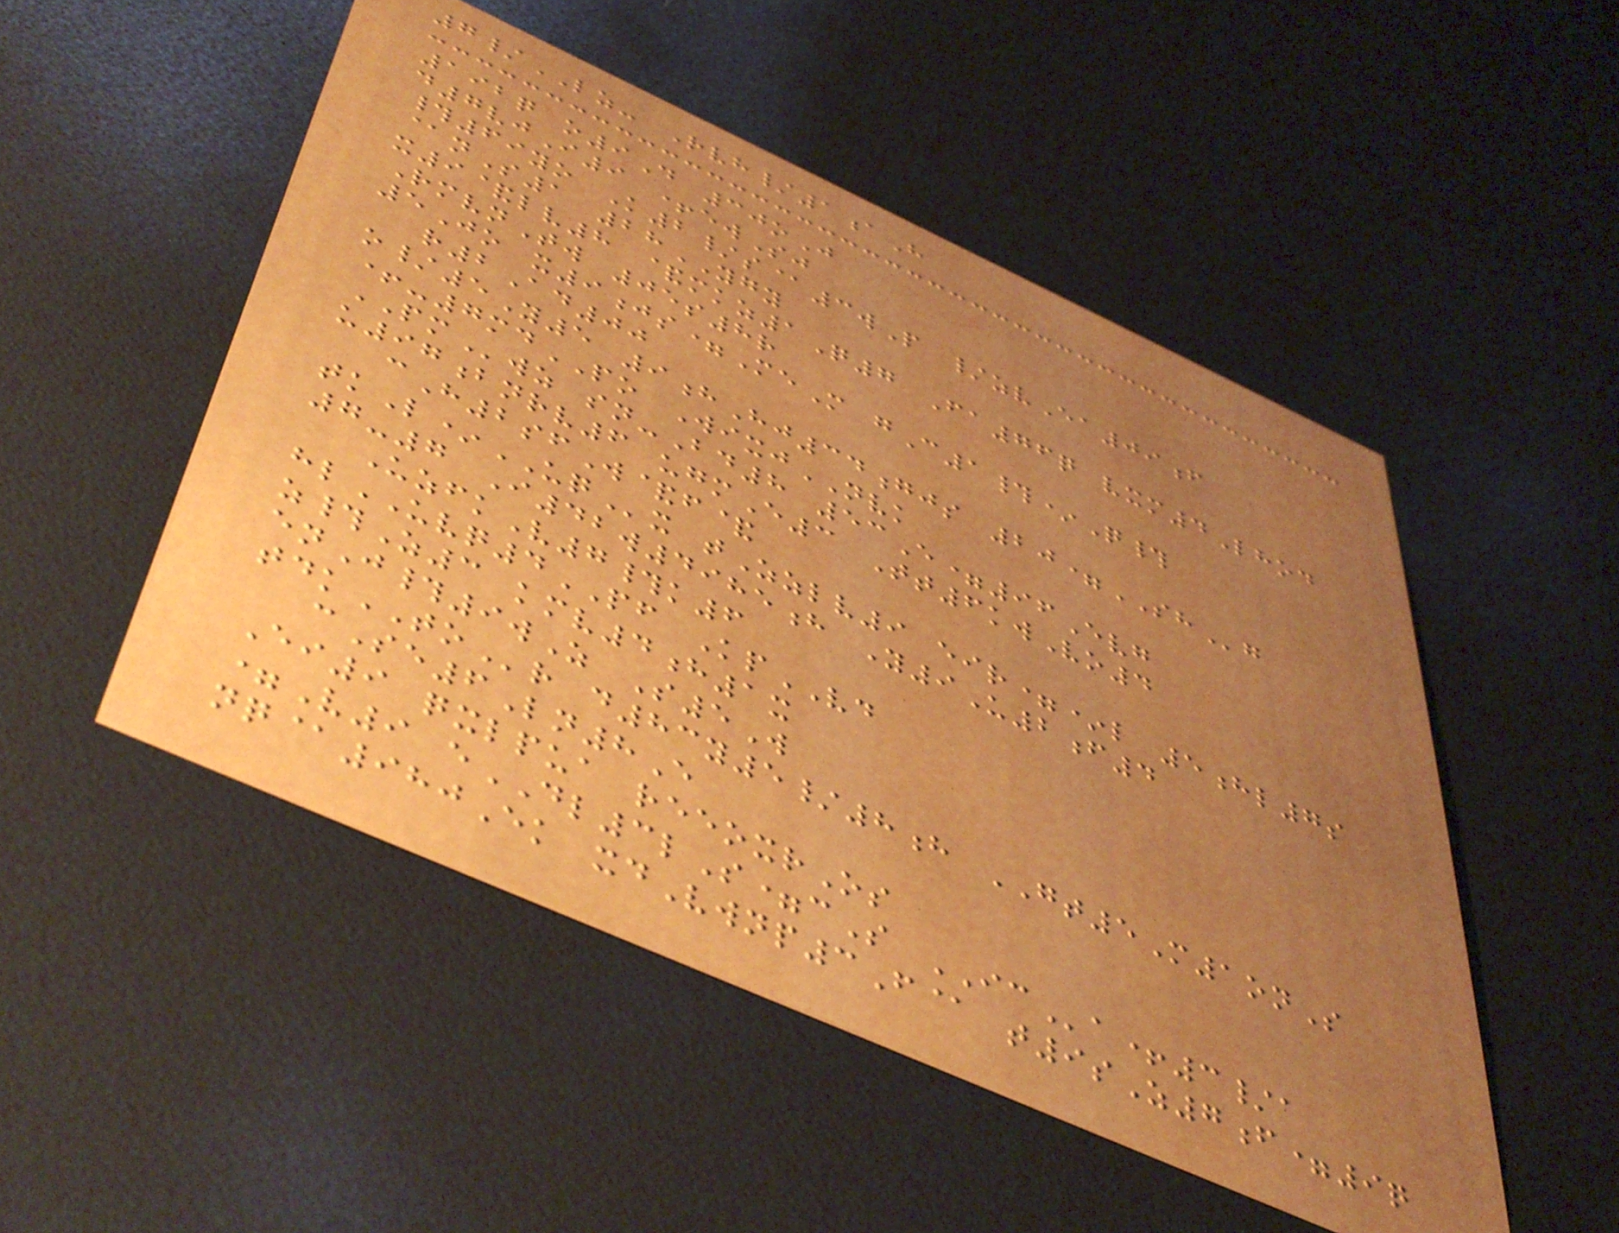7/LZ- Rvh/1aH
192q o9D 30oJ
d7vjI9 +ewSj
#69yo K2/s@3wP /zvEa09f
@nS1 28YGY
x9&lv8 &mkz1Q7 Fa76q vxm4Lhod
RmvnTw 05s8r
5Jo x9js=MeM gC1#*Q#
r2Ad00
o/5Y5 9hHj34gjs 20=SHg
+-7mdPO WixjNVK
PMwz sn-Bd8 53E=96Evg
u97bnrv6 ugmE3 Tt6kwVo4
cH2sfW&f&
tkL*UQx tZzlv9 eir=*l 5hl7s
7-7 I42w4985h Y9U2f4
UzfkV7#k6
hlUVQ4PF KpVD
z#Z3 kmv4h1x
enJ#9wZ S5W
tdkTOr d83y5/8h GT5M1onS
cSe6Ln8E
Ei9 qxlpua reeoxrOs
=V9 eDL3lS=cS ICa+3/a
nq@980Ek xdVwnp3F@ t9sZ7f=9q
